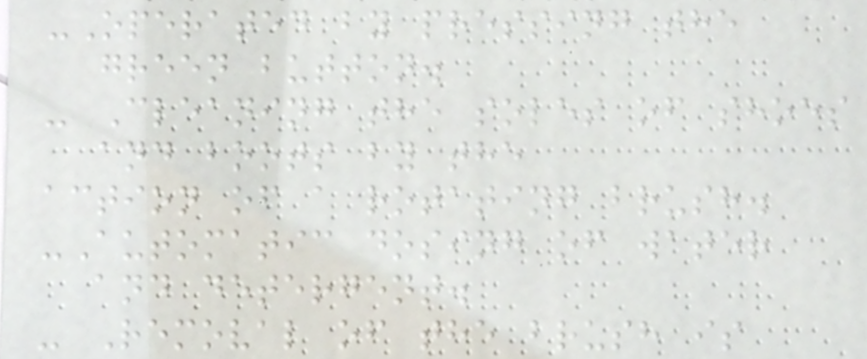-Operated by pressing the
green button.
- Cleaning the soles of shoes
and boots by the
action of a rotating brush.
-Automatic dosing of water
and detergent.
- Removal of the brush is
